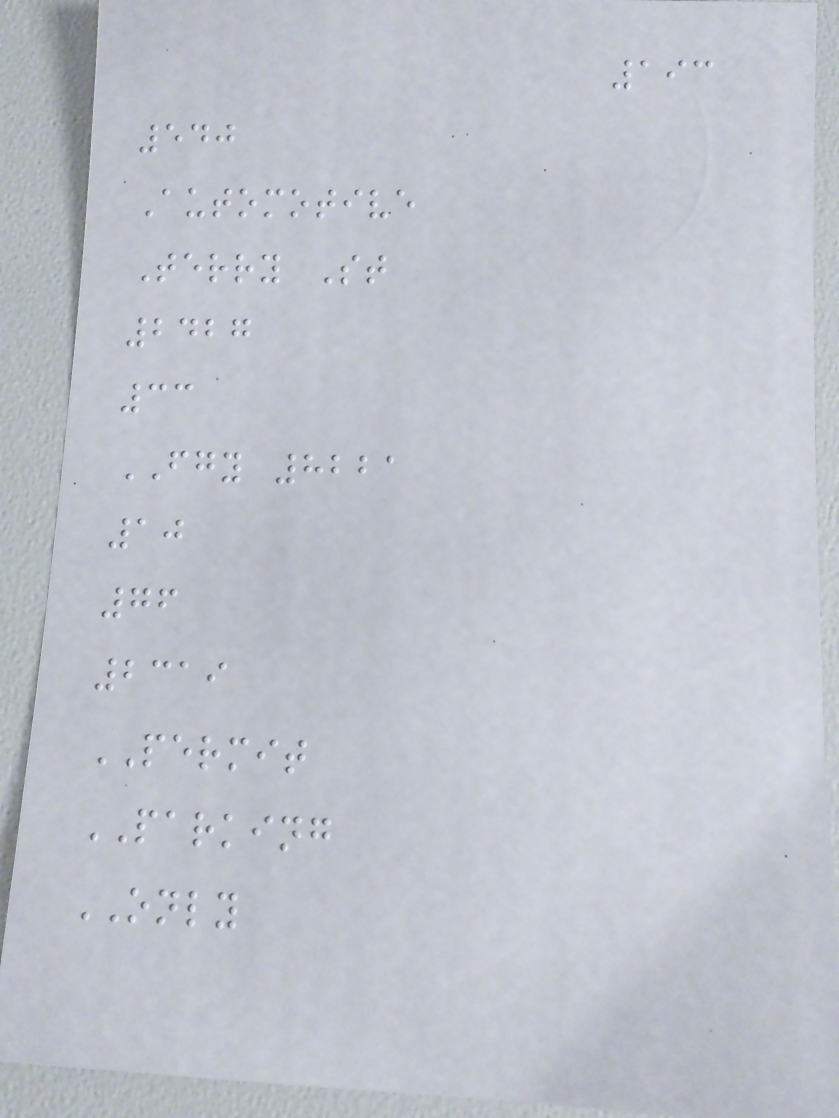193
540
Automotive
Terry St
2427
33
FGY 8221
10
76
2319
PERMIT
PARKING
ONLY
